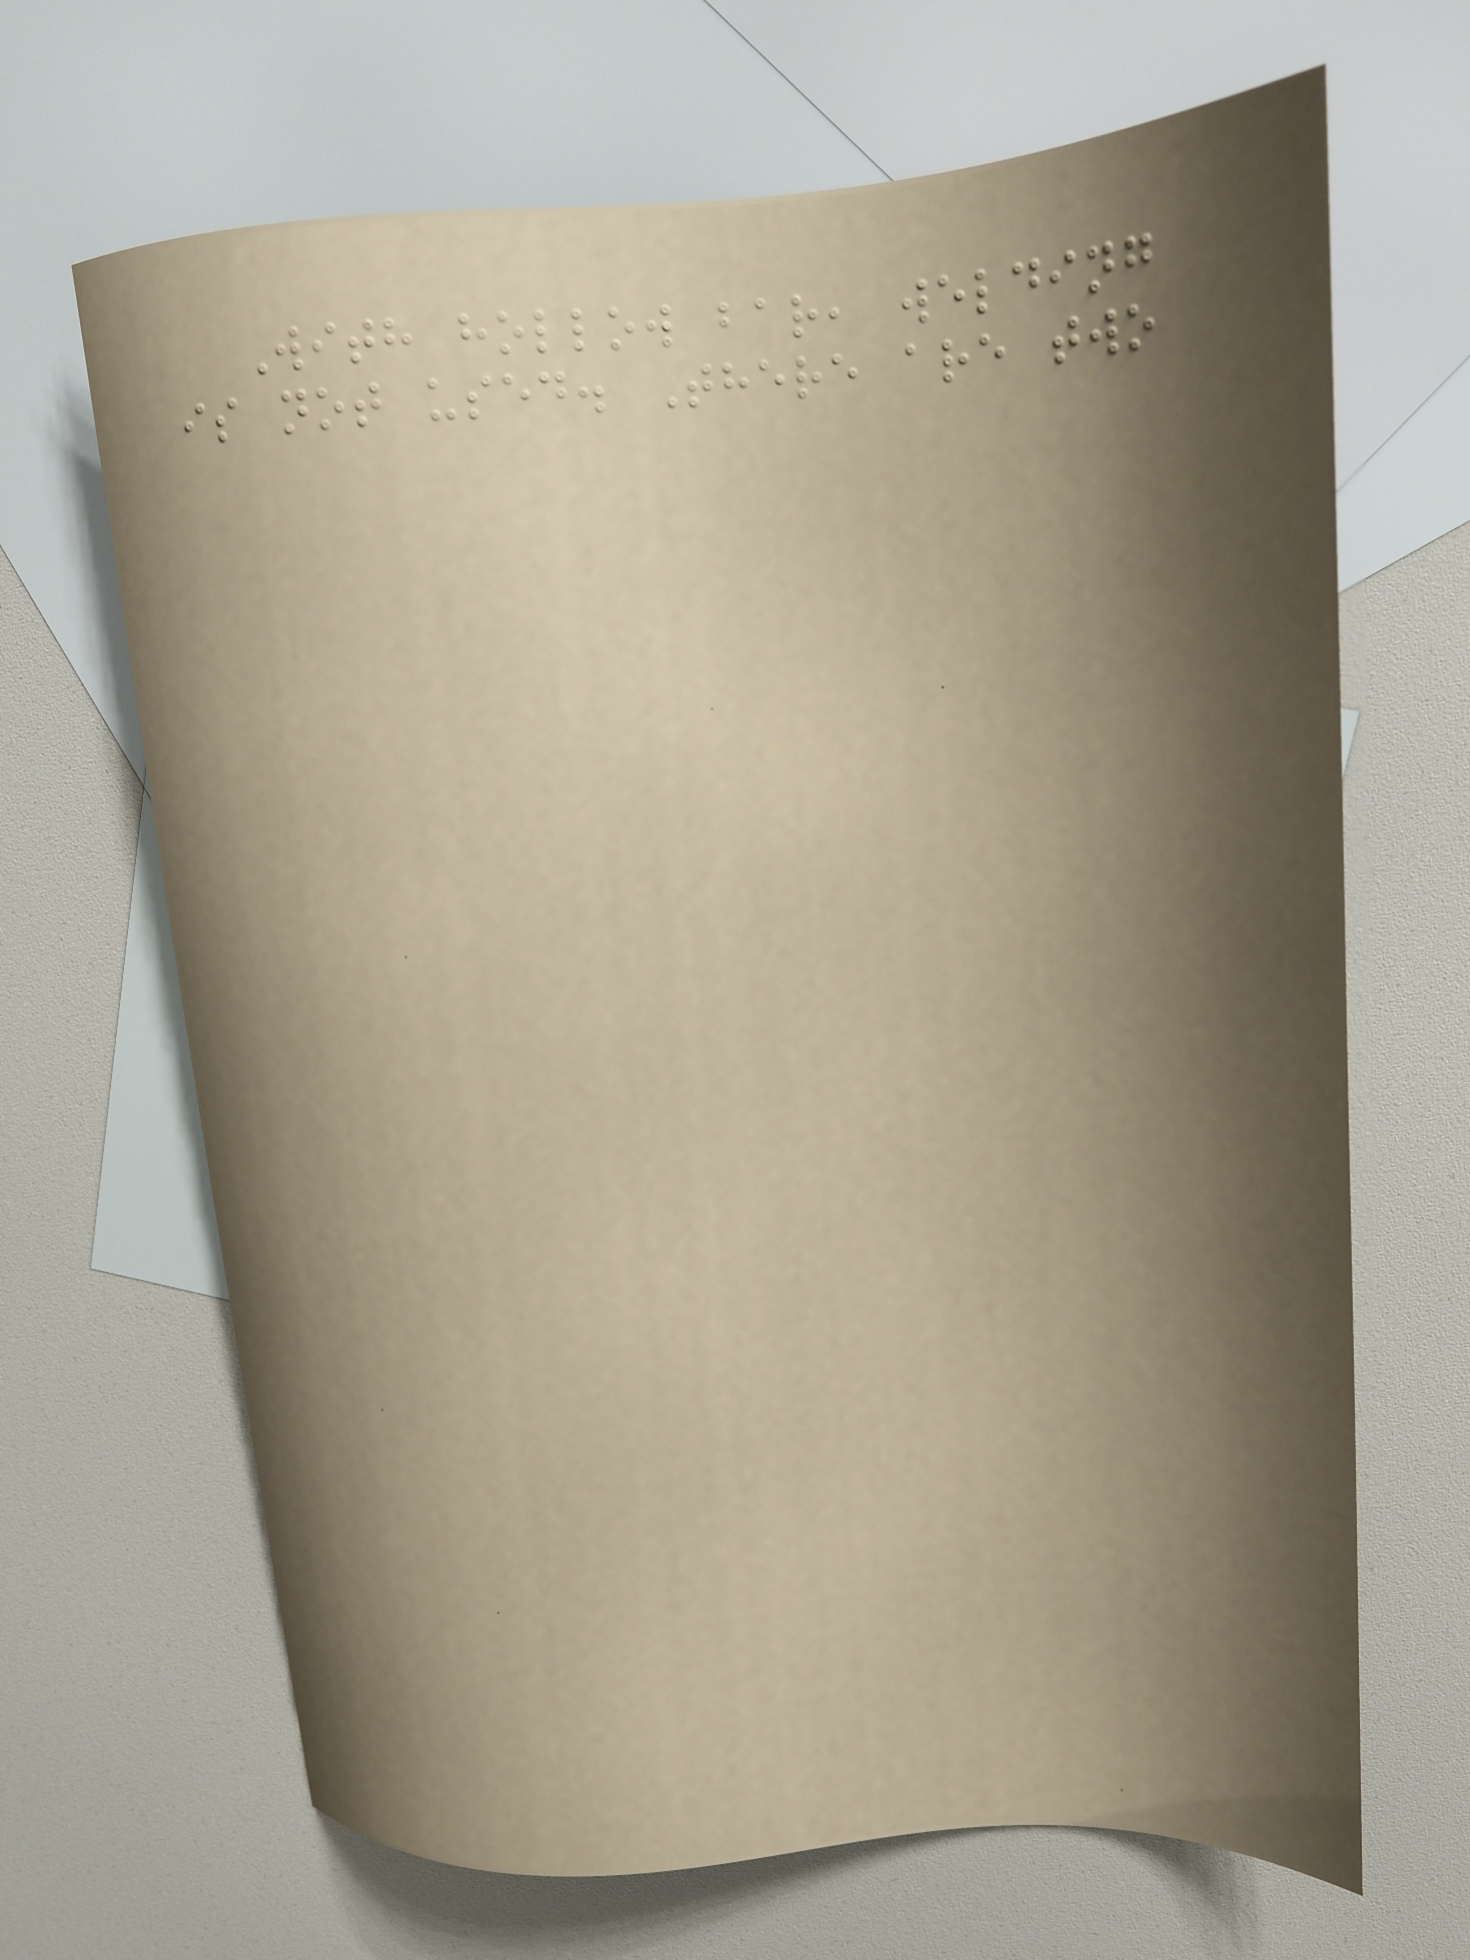With hollow bar, welding
is not used. There are two
